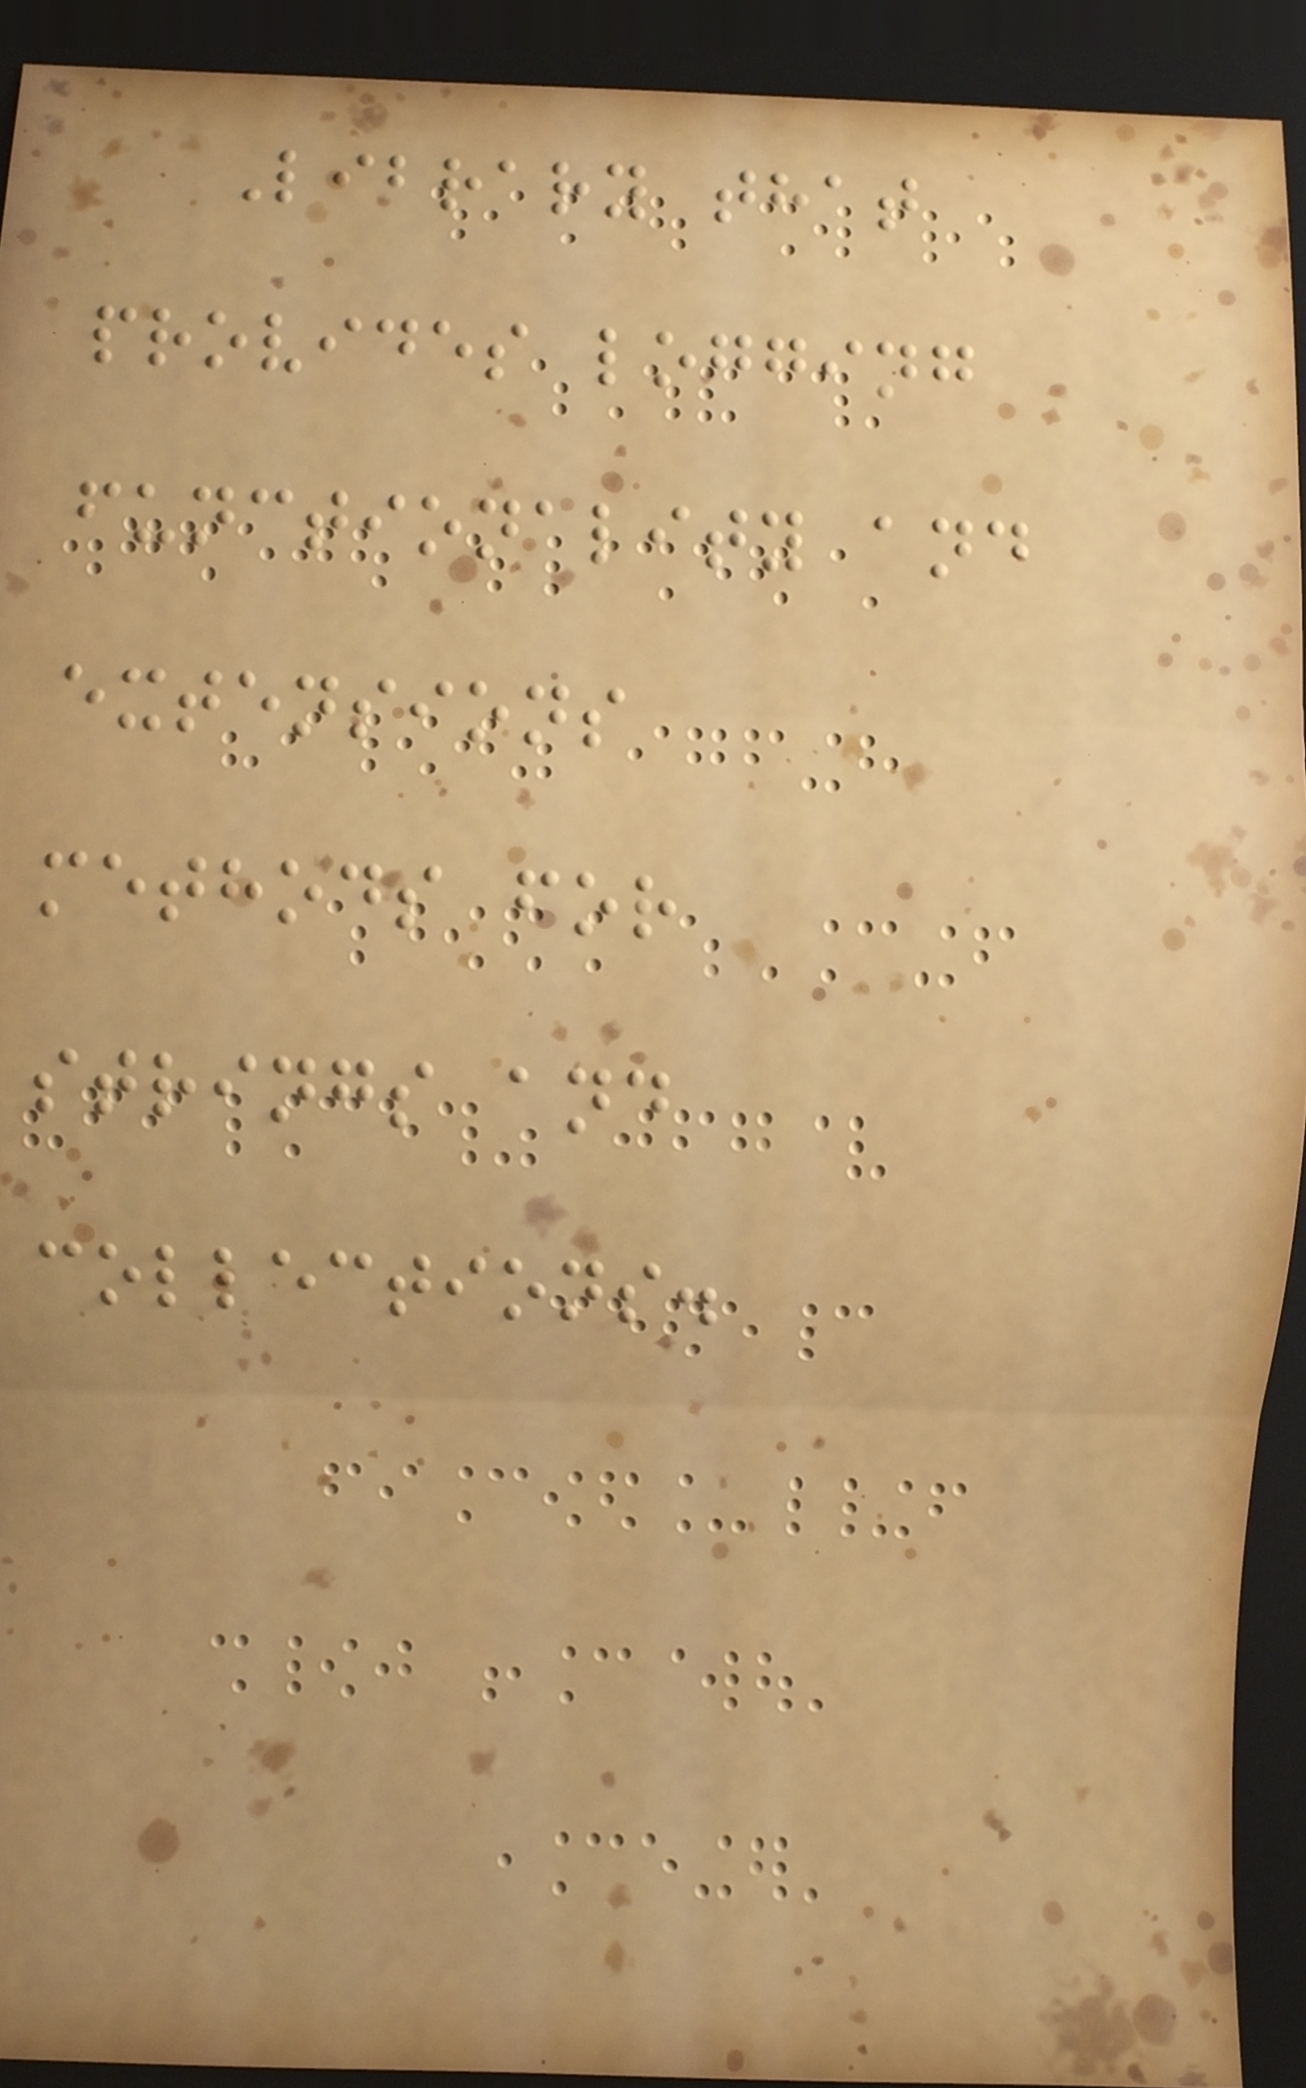Library that
provides logging
functionality and
extensions
methods for
strings and
collections.
